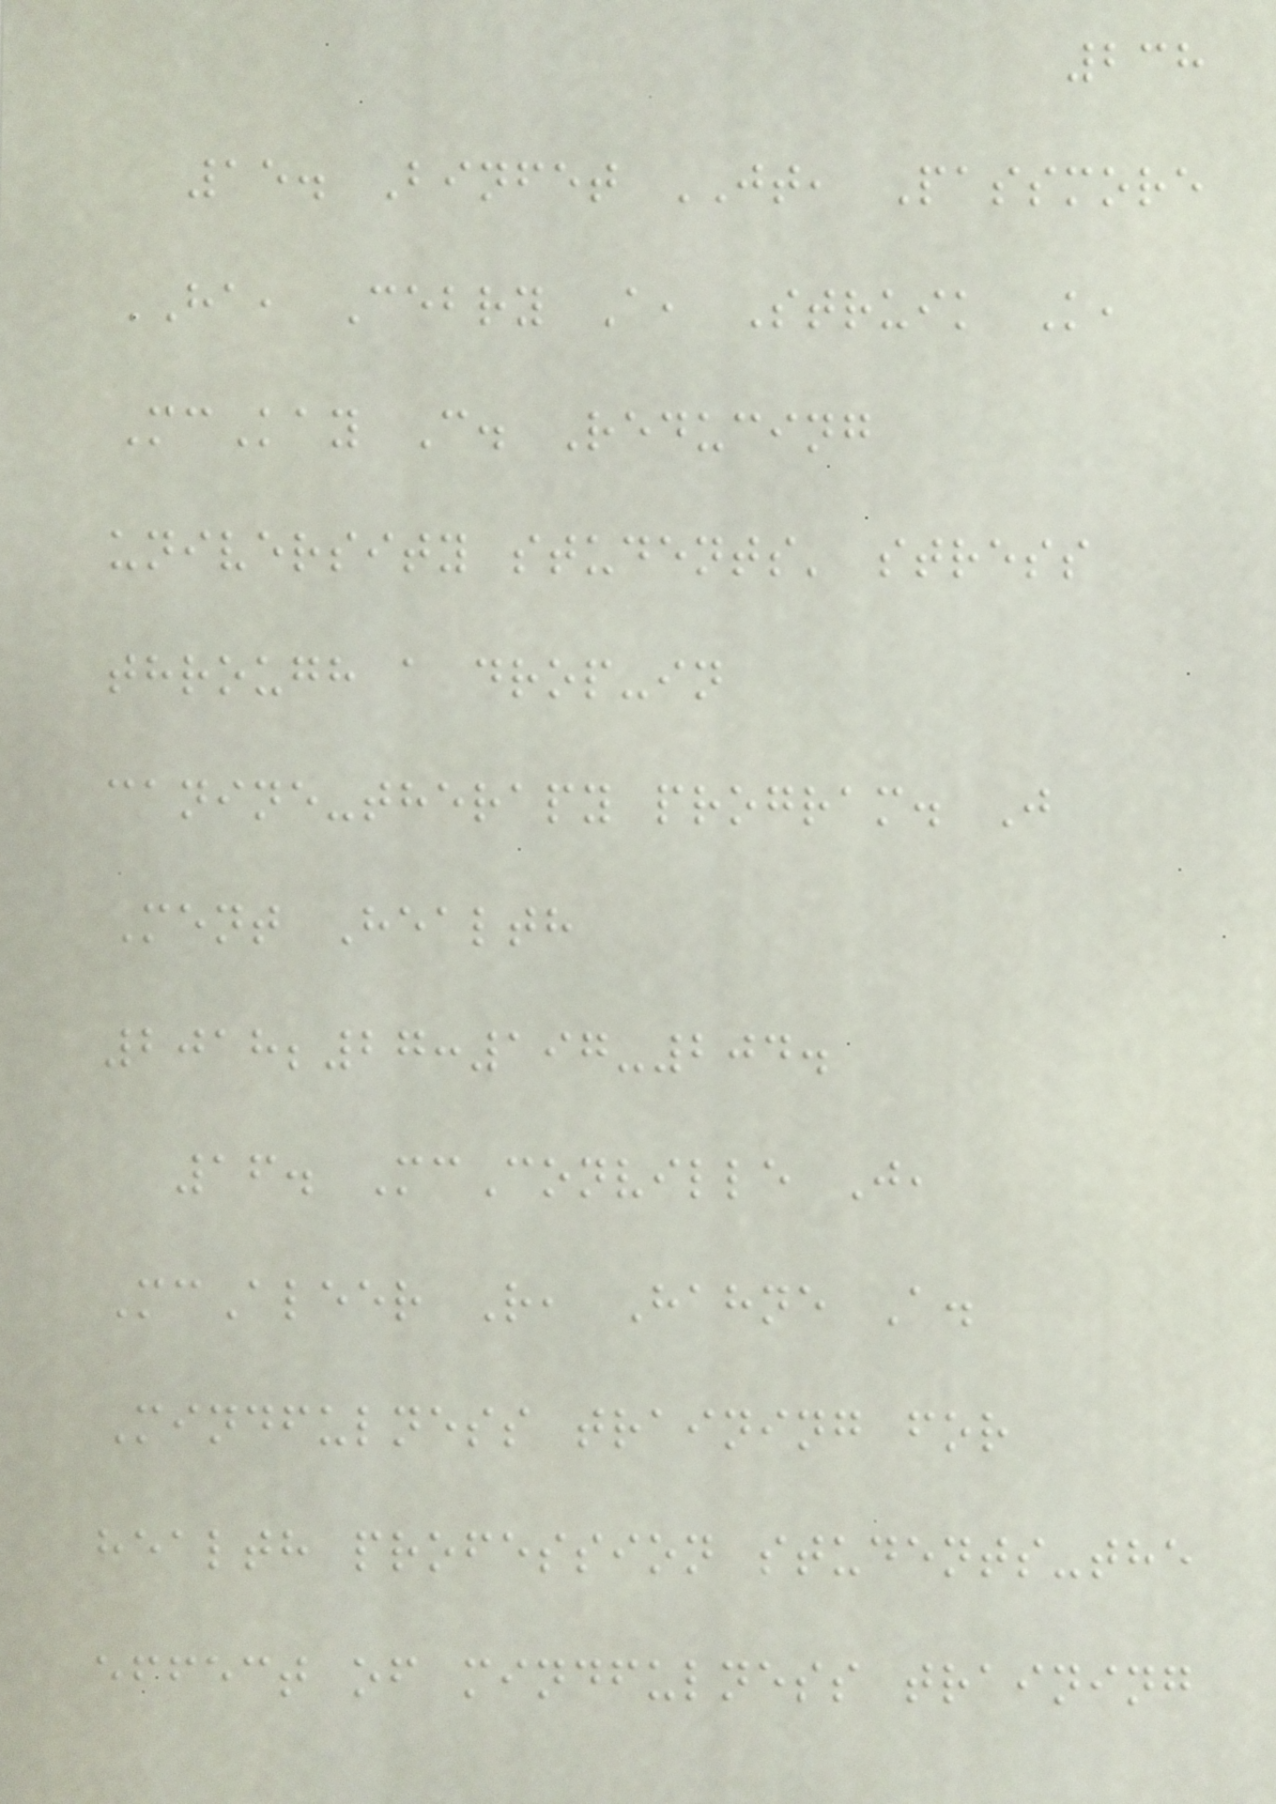238
15. Binfet JT, Passmore
HA, Cebry A, Struik K,
McKay C. Reducing
university students' stress
through a drop-in
canine-therapy program. J
Ment Health
2018;27:197-204.
16. McConville J,
McAleer R, Hahne A.
Mindfulness training for
health profession students-the
effect of mindfulness training
